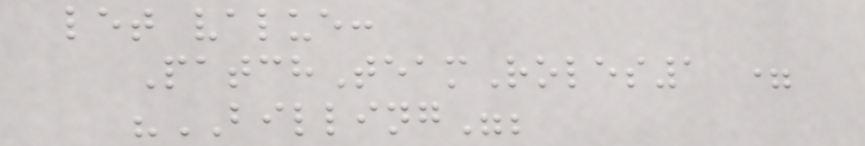let value:
PatchTeamRoles1 =
"BILLING";
